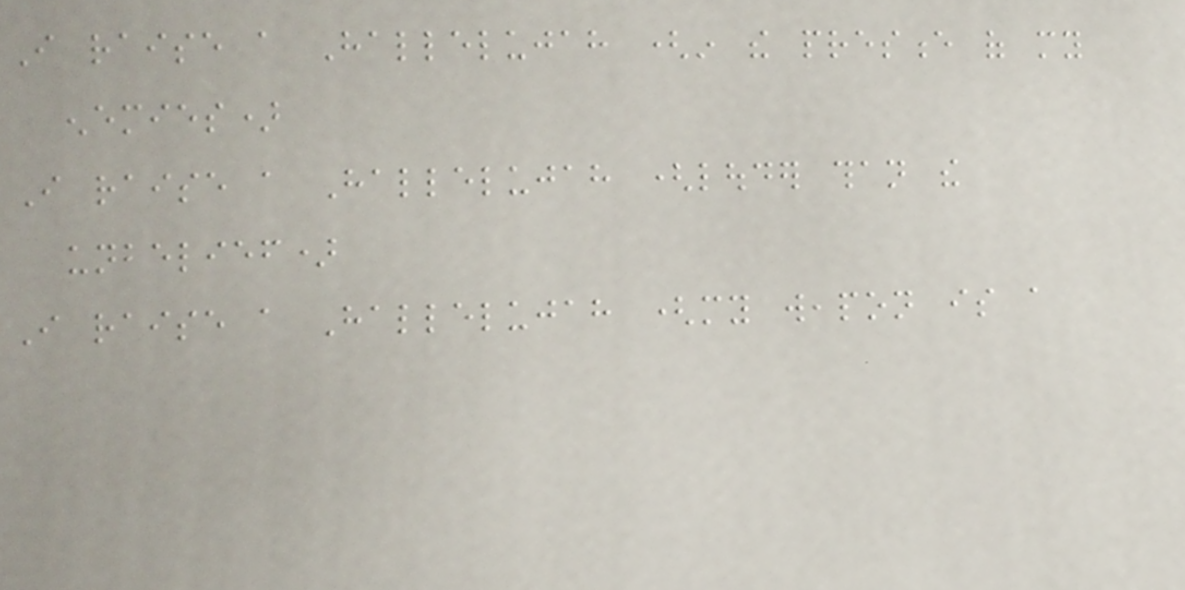I raise a Hallelujah (in the presence of my
enemies)
I raise a Hallelujah (louder than the
unbelief)
I raise a Hallelujah (my weapon is a
